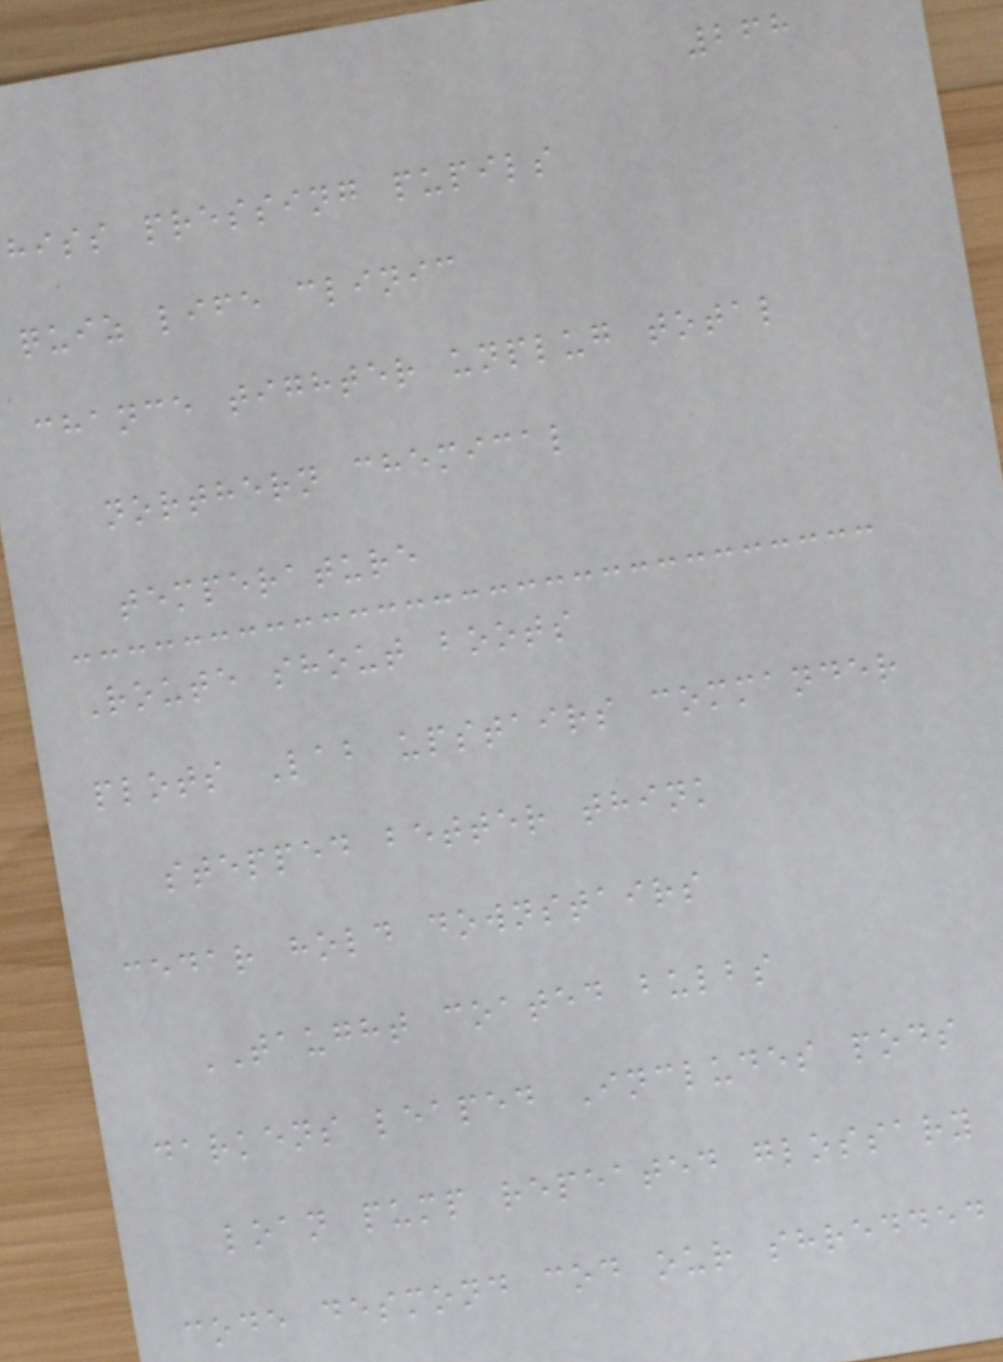268
hiss pressing pupils
quiz life clinic
chance tighter unplug total
northern chemical
temperature
Route shout boots
plots Lab upstairs commander
stepped better think
cedar hold downstairs
TAUGHT coated bulbs
darkens leaped Includes pods
loan pump repeated glossary
code desmond cod our shredded
